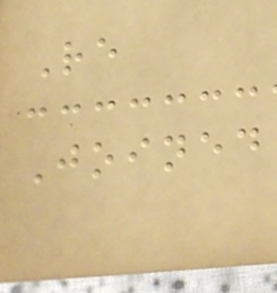Re
Joined
